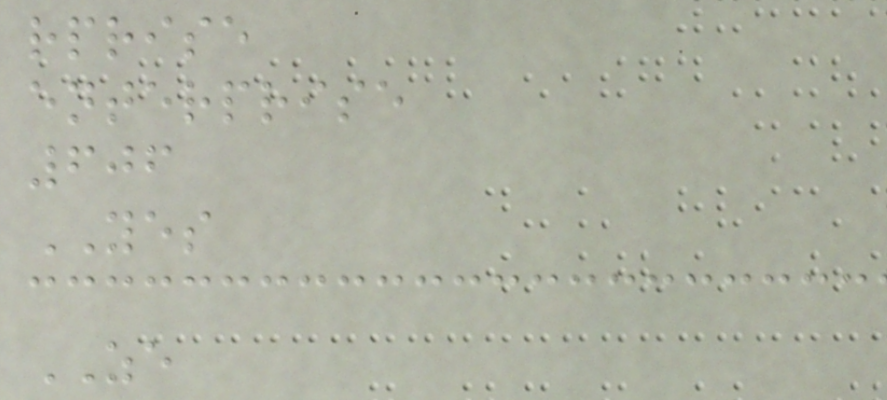rprise
enterprise
606
YES
ZE
